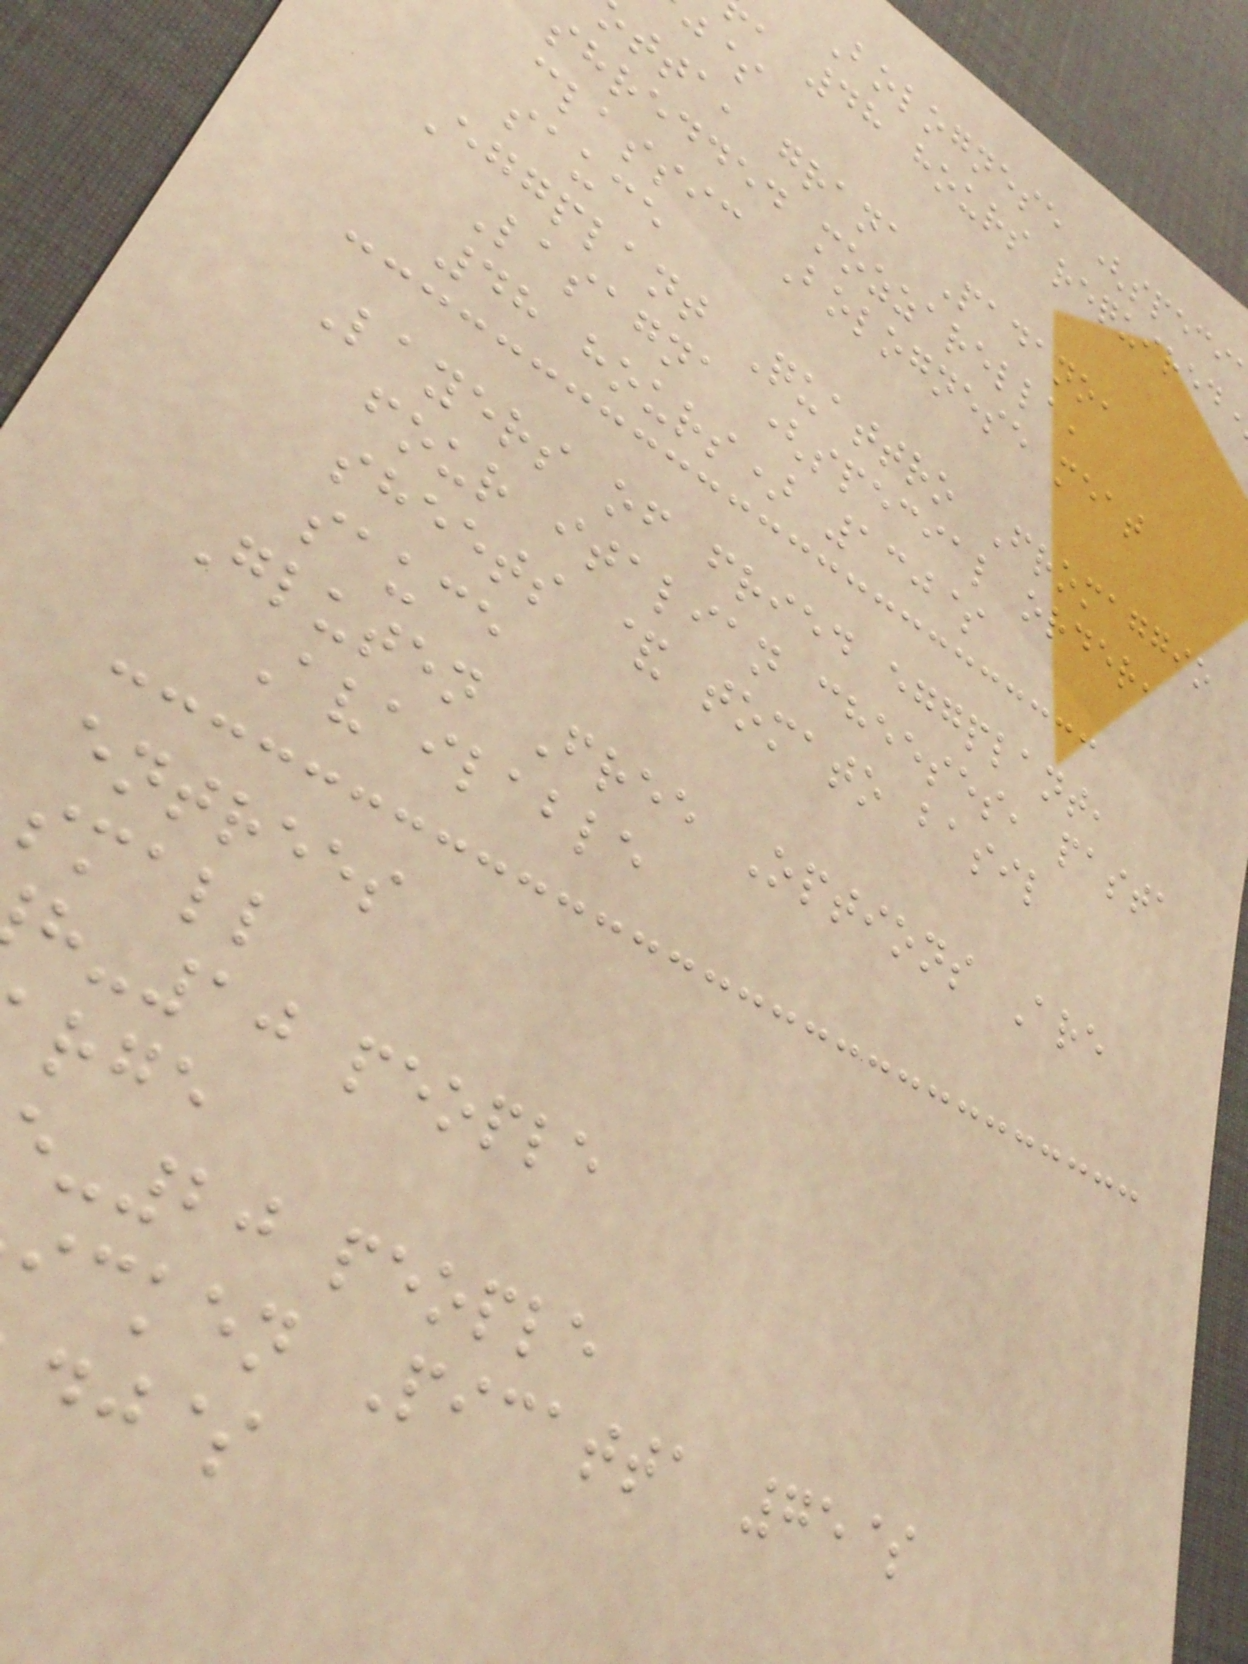Bolognese (speci
, 48 hours required
tta, grana Padano,
shredded mozzarella,
classic Bolognese meat
sauce
Eggplant Quattro Fromaggio
Lasagna (special order,
48 hours) 130$
Layers of fried eggplant,
four italian cheeses, pasta
sheets & tomato basil
sauce
Gluten Free Options Are
Available
entrees
small
-10 people
-20 people
icken Picatta 75$
dj$
